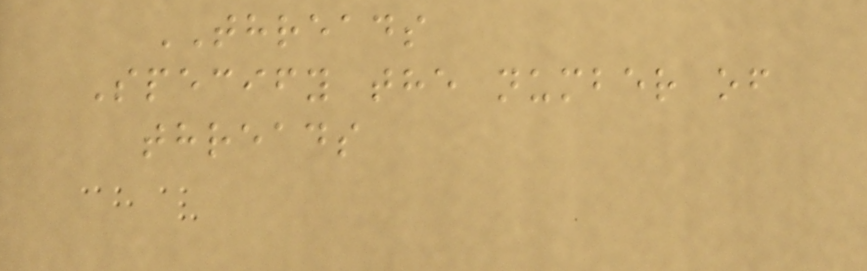THREADS
Specify the number of
threads
